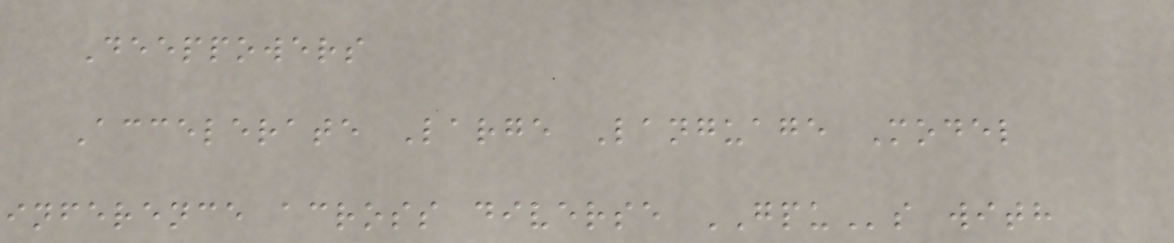Deeppowers
Accelerate Large Language Model
inference across diverse GPUs with
